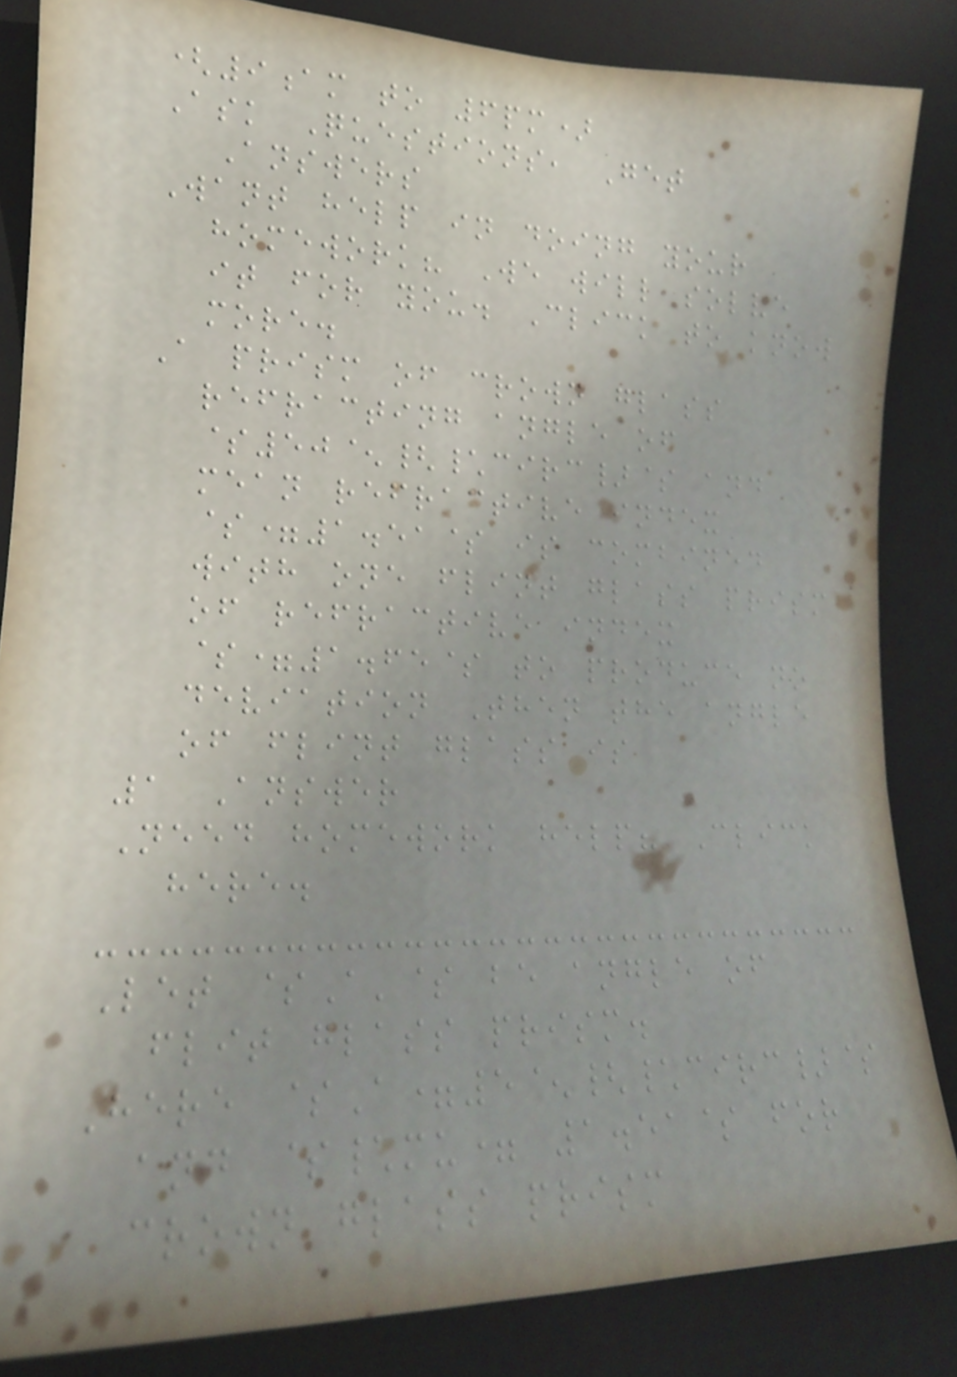(9am to 6pm)
Ask Questions, Get
Answers
Want help in doing your
homework? We will solve
it for you. Click to know
more.
A prism of crown glass
refracting angle of
$50^{\circ}$ and
mean refractive index
$=1.51$ is combined
with one flint glass prism
of refractive index
$=1.65$ to produce no
deviation Then the angle
of flint glass is
1 Answer
Need homework help? Click
here.
Let $A'$ be angle of
flit glass prism.
Here $A=5^{\circ}$
and $\mu= 1.51$ for
crown glass prism
